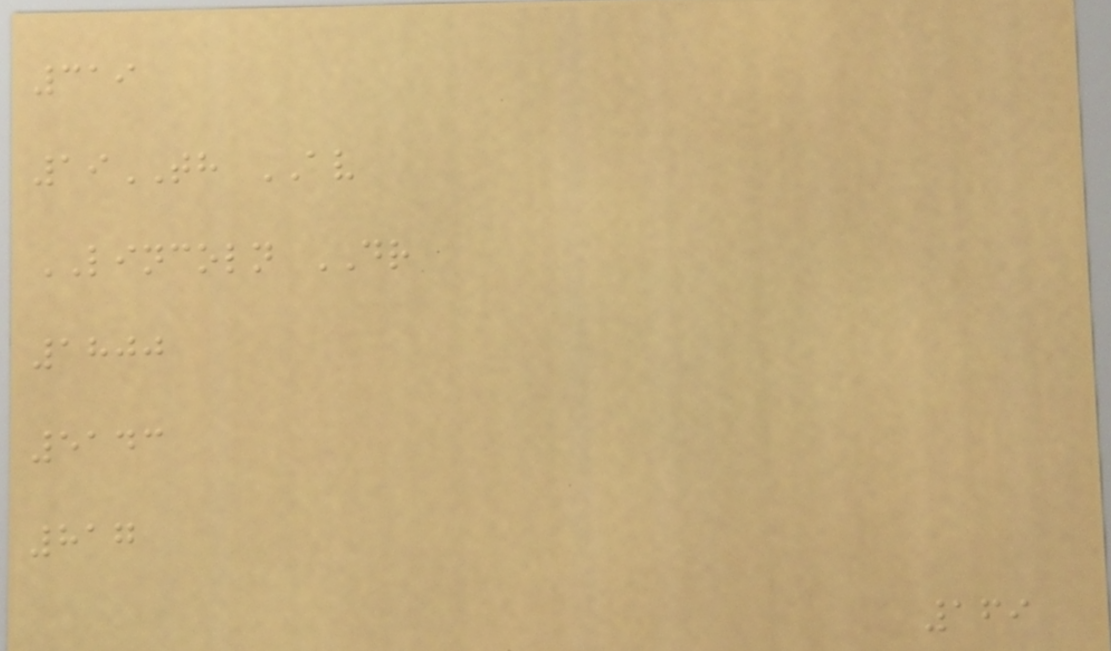319
19TH AV
LINCOLN DR
1800
5143
817
169
